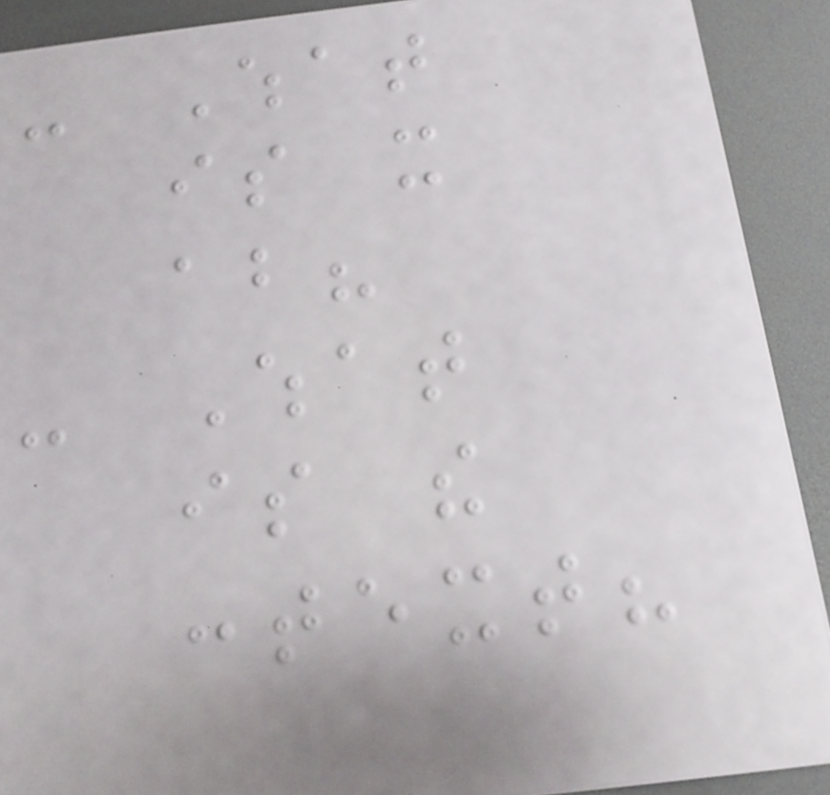- What
is it
about?
- What
is the
context?
